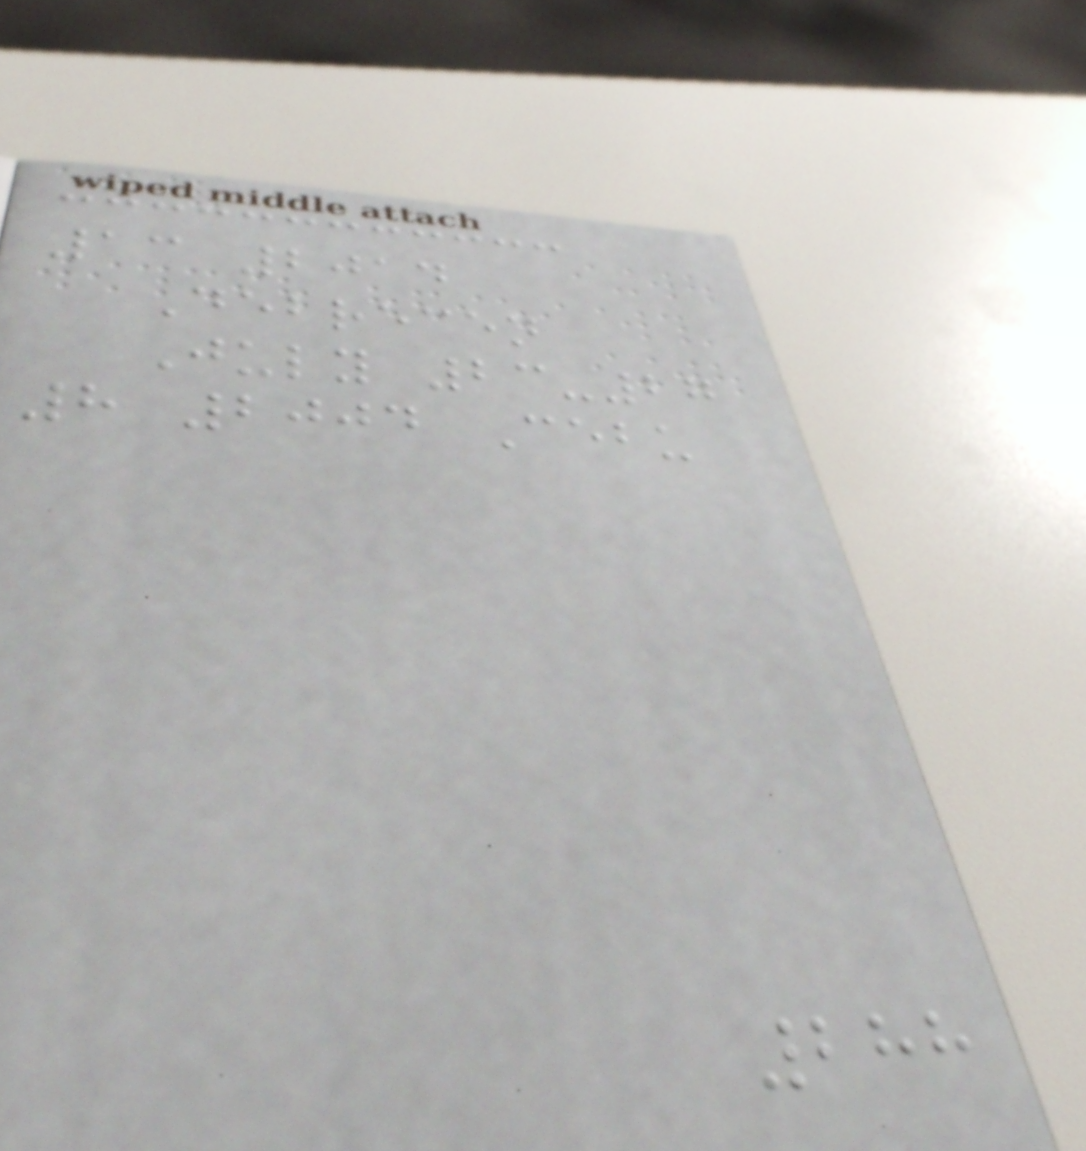13 2014
Debrecen
July 23-27
8 2004 Cebu
288
